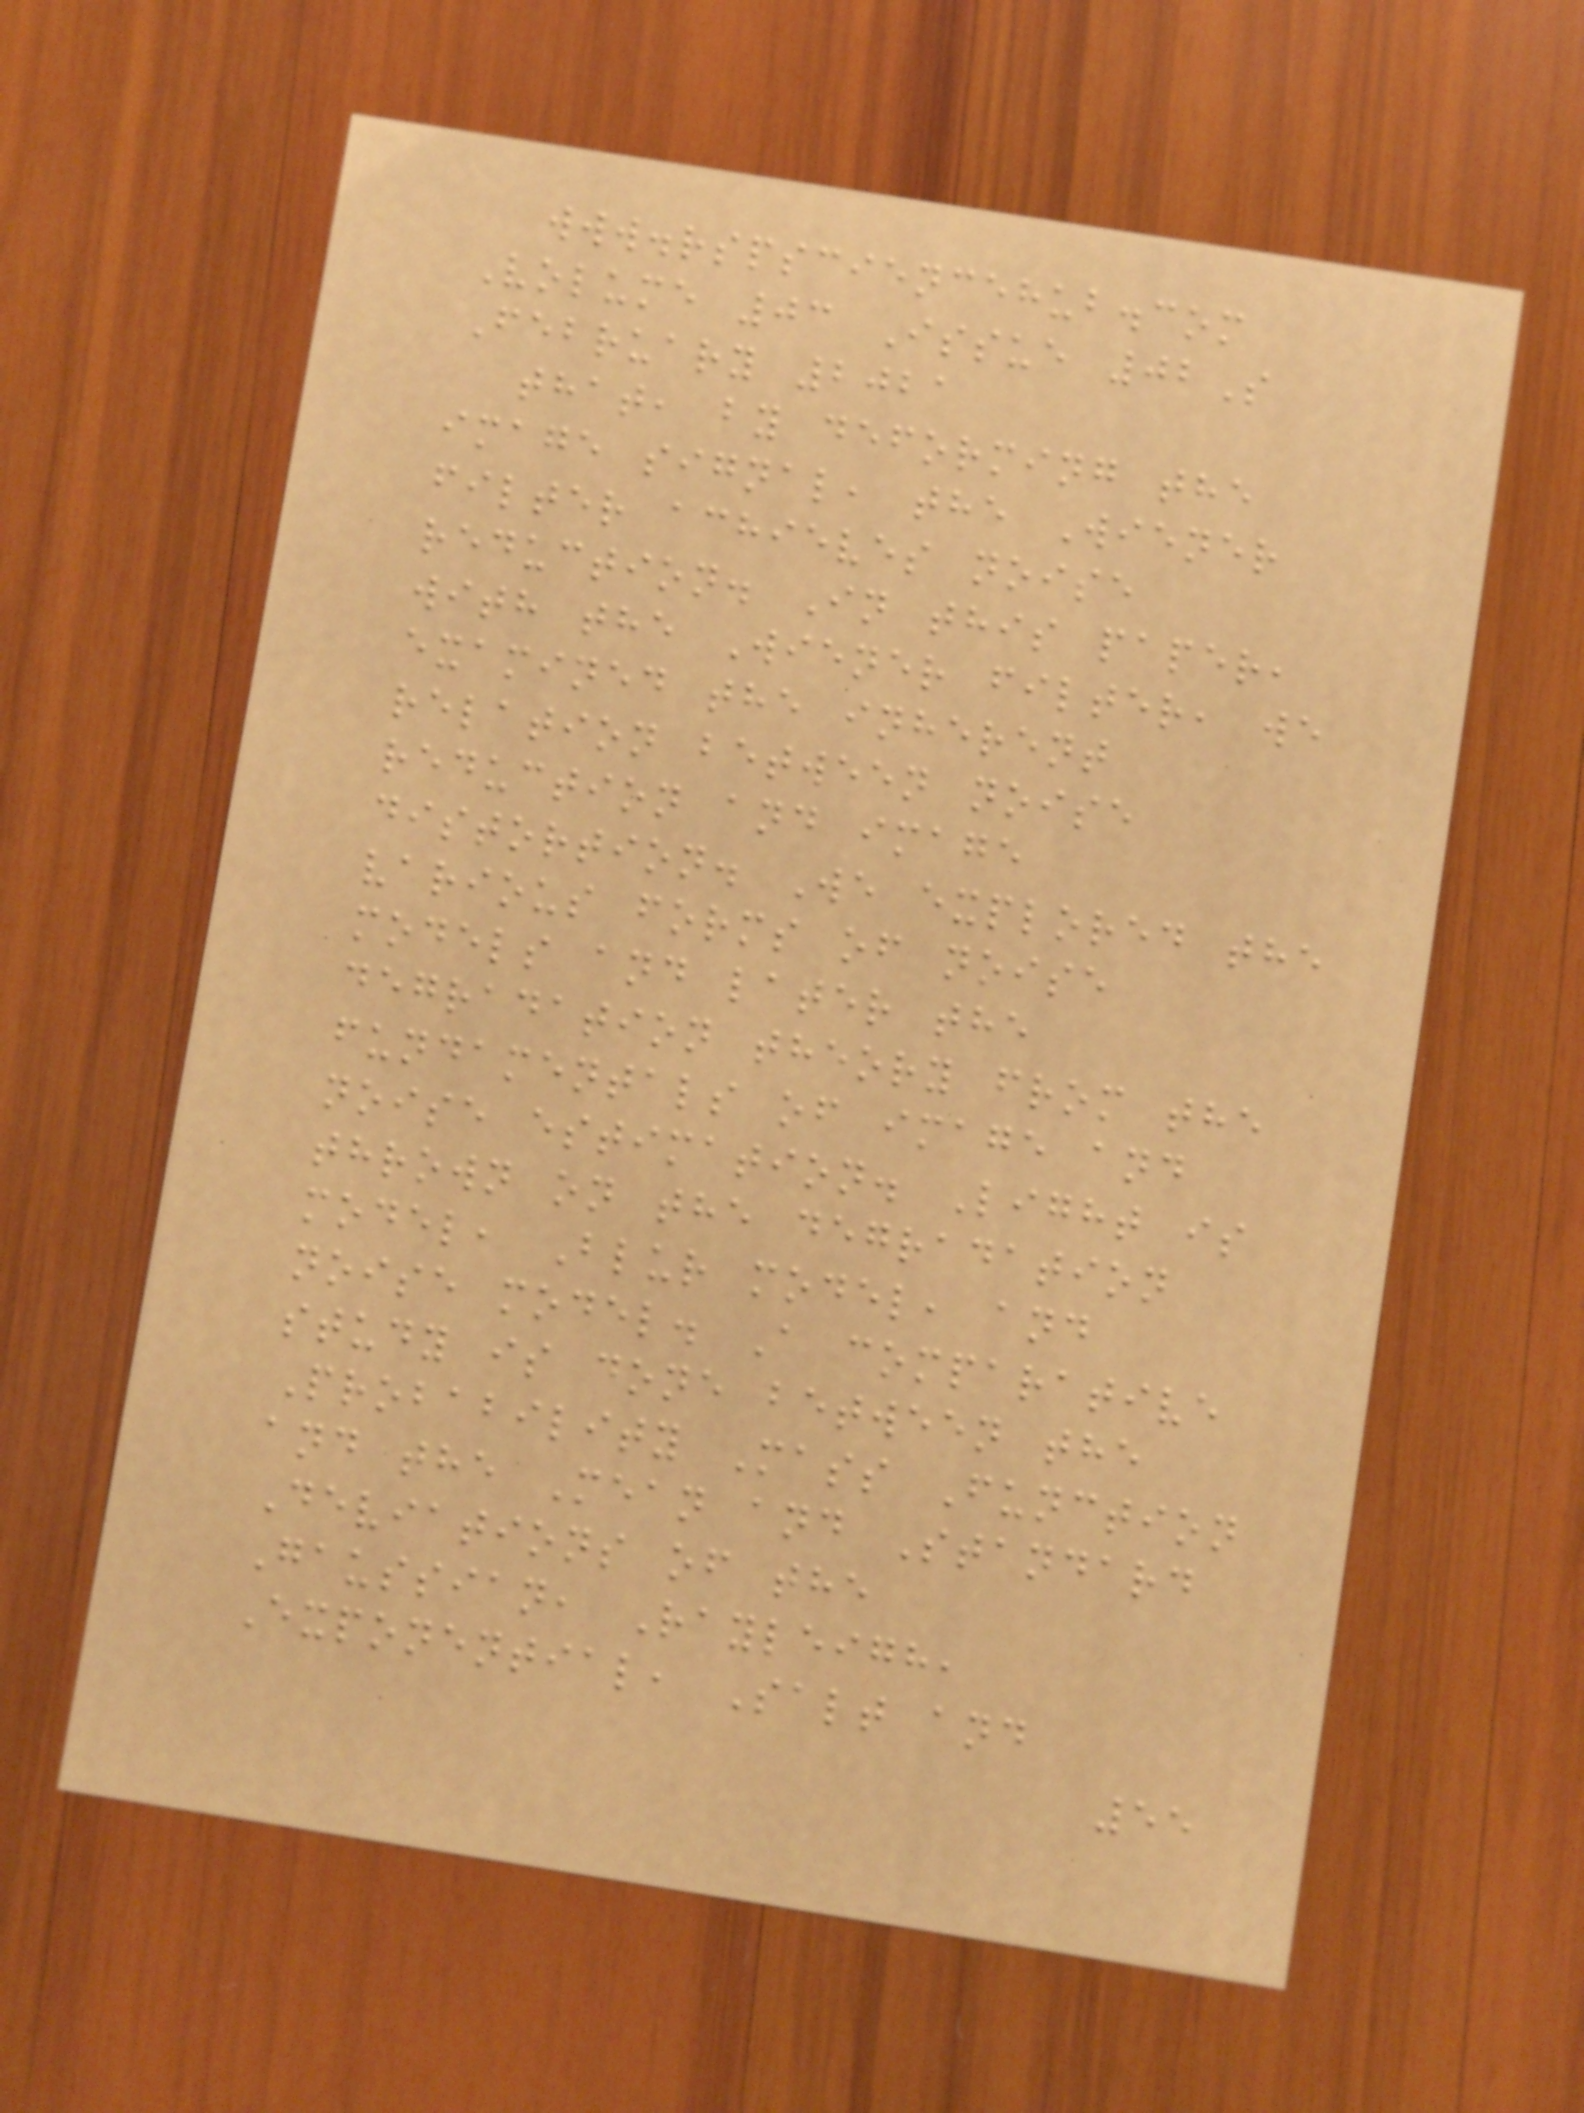www.rspsciencehub.com
Volume 03 Issue 02S
February 2021
that, by deforming the
image signal, the Wiener
filter achieves noise
reduction. In this paper,
with the Wiener filter, we
examined the inherent
relation between noise
reduction and image
distortion. We explored the
various forms of noise
models and later the
degradation theory from the
fundamentals of image and
noise estimation. Light is
thrown on the degradation
model, Blur model, and
noise model. A comparative
study is done between the
Probability Mass Function
and the Mean and Standard
Deviations of the
Gaussian, Rayleigh,
Exponential, Salt and
55
